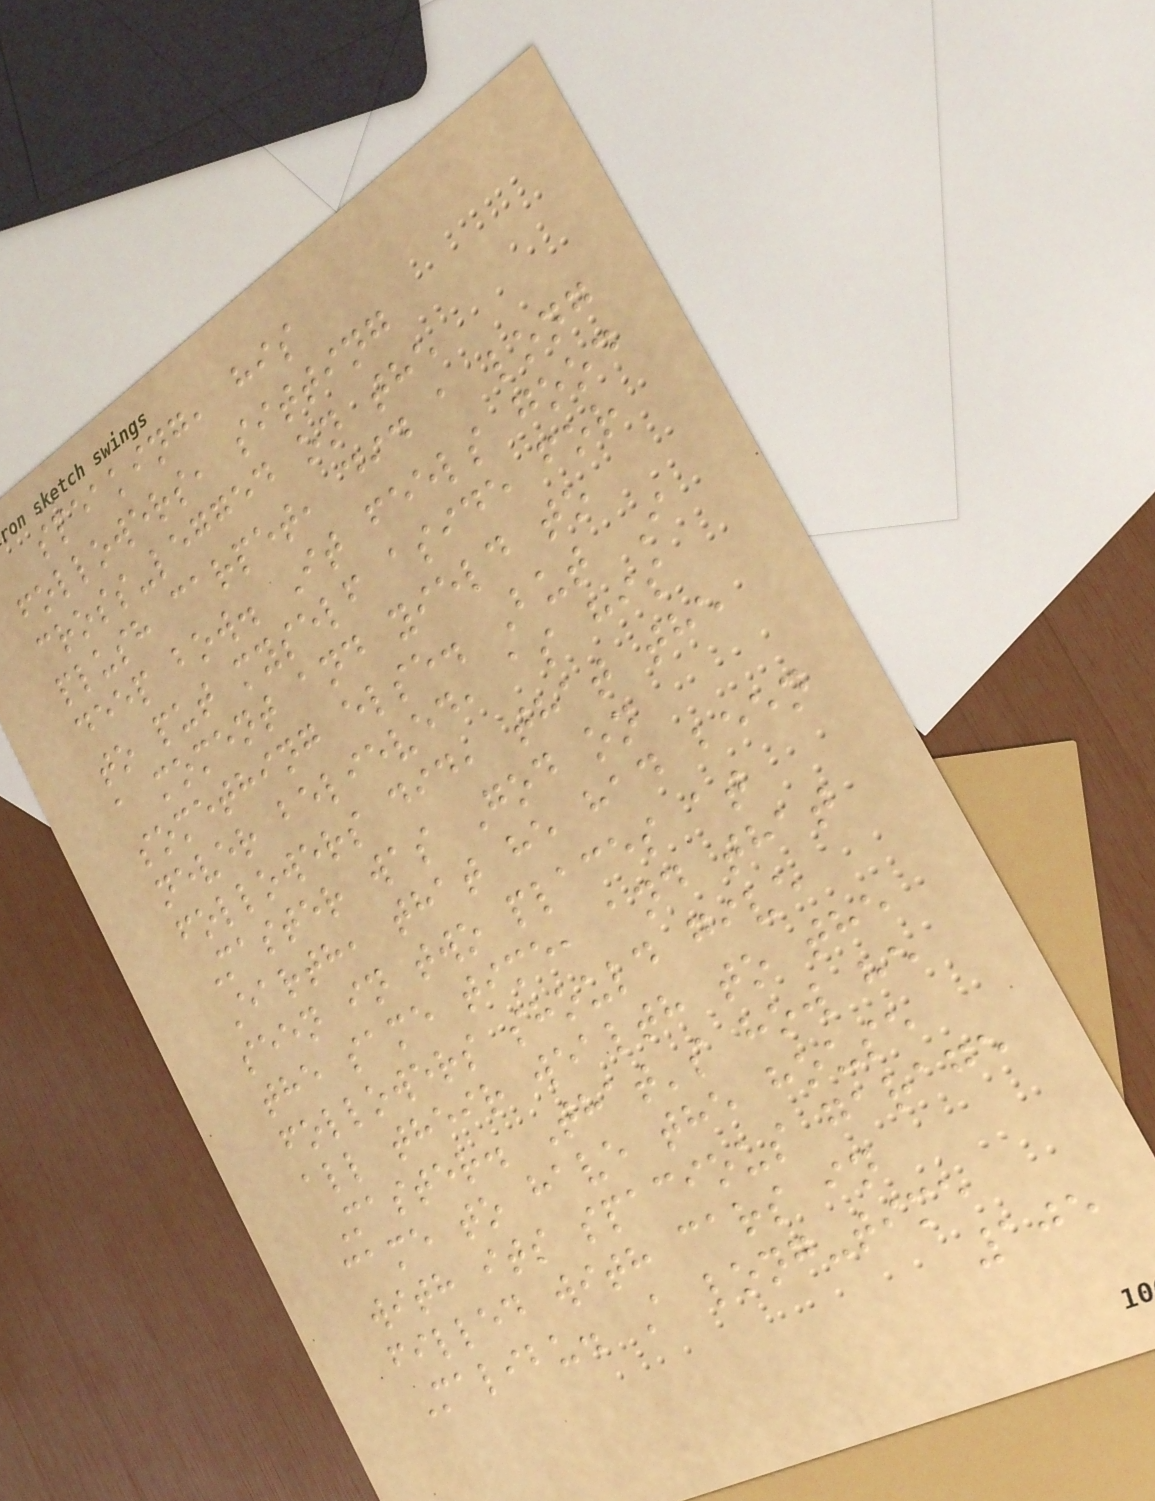speaking, his
followers, sitting
cross-legged on the
plush carpet, did a long
deep bow. It feels good
to put myself aside for
a moment and yield to
something else. But I
never believed, as his
followers did, that the
Master was God on
Earth, that he had been
seen in two places at
the same time, and that
followers should give
all their wealth to the
Master. That's how he
came to have the house
with its spacious garage
filled with cars in
Malibu. A long-time
105
